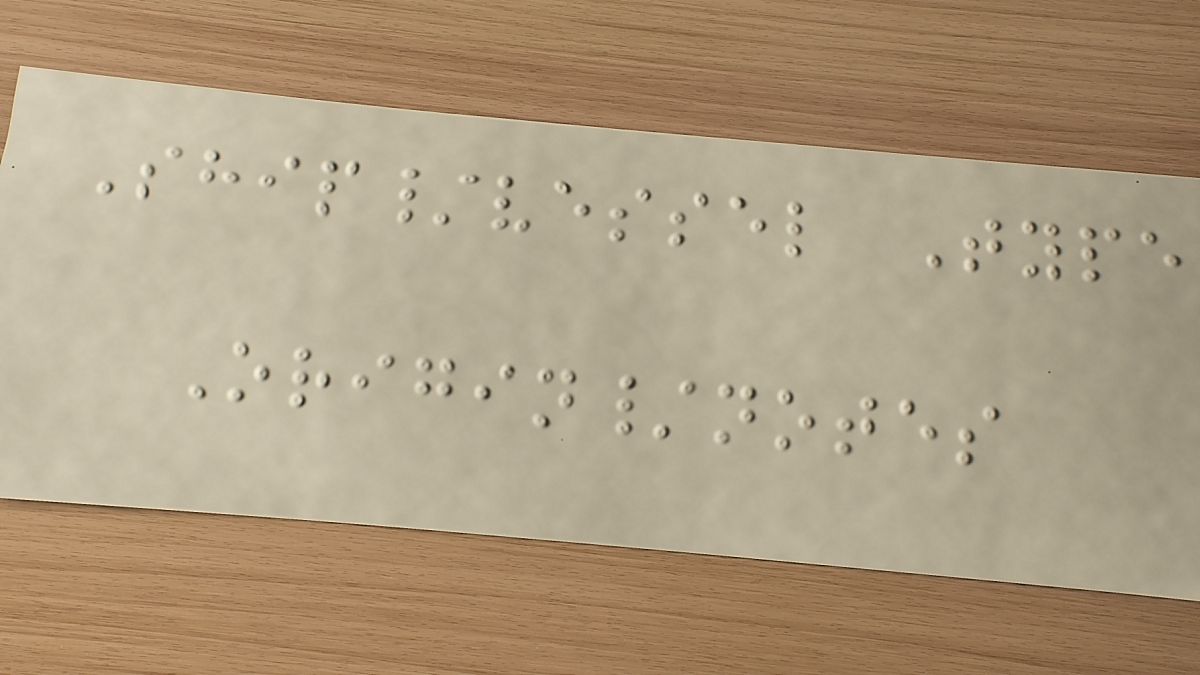Ship/vessel Type
Origin/notes
